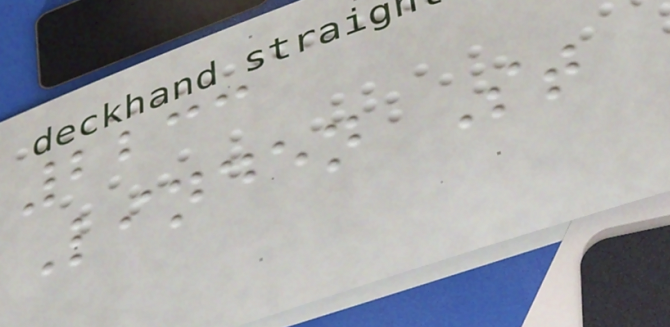2233
Linden St
